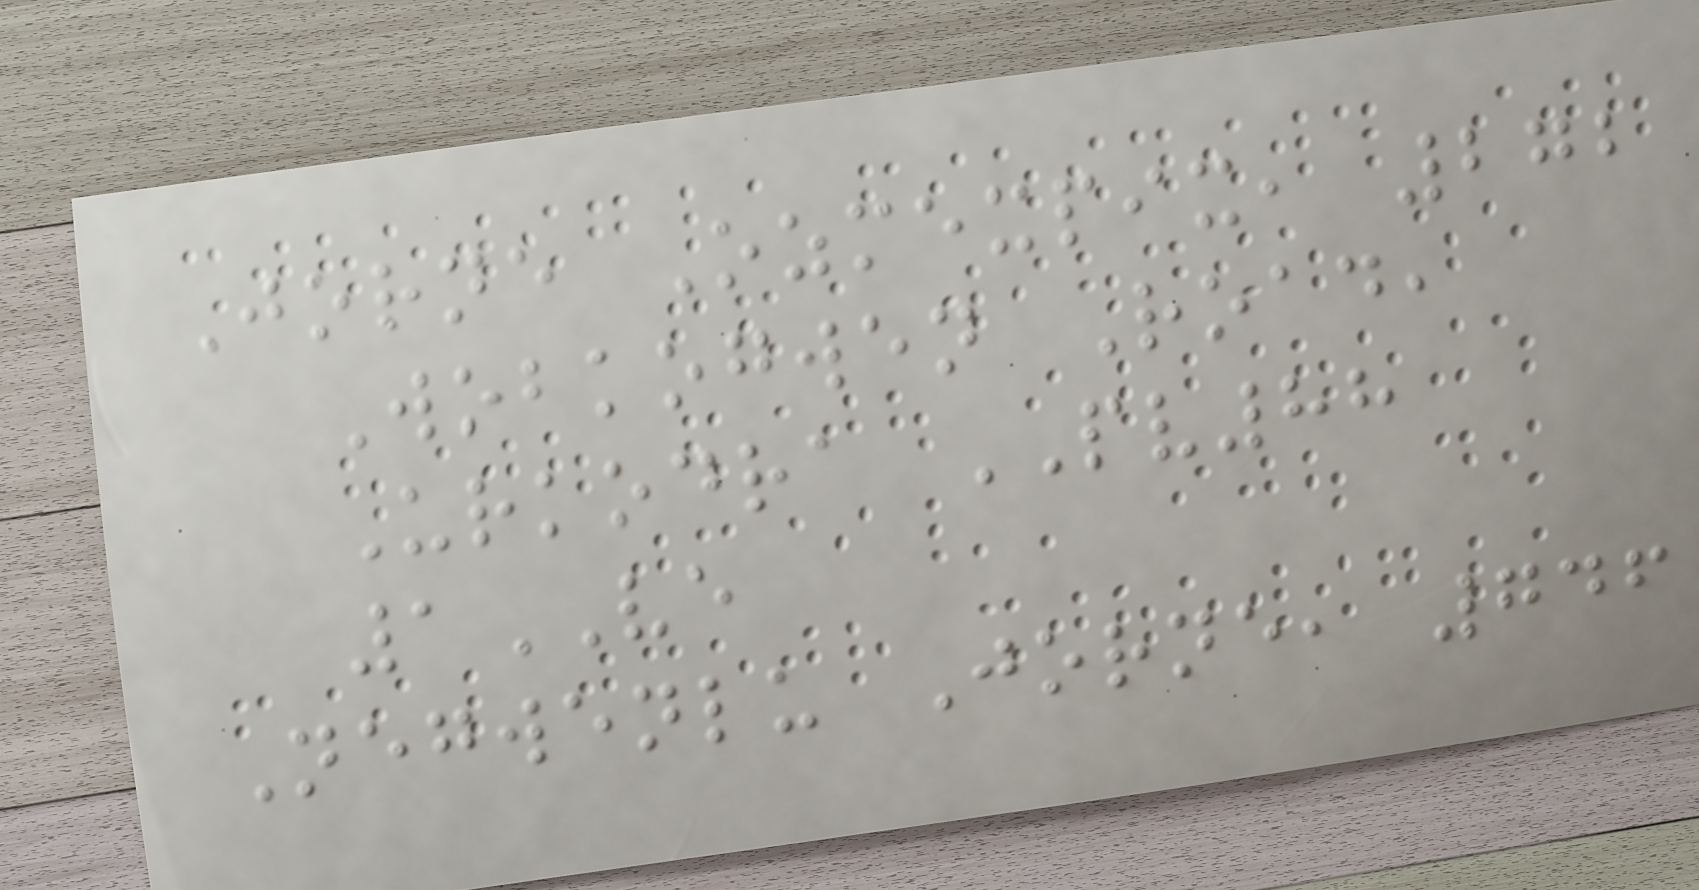Jorne Ozmexpix, 272
Wobkogwen Road,
Urkodra PV88
1VE
Negwenlu Jorne, 746
